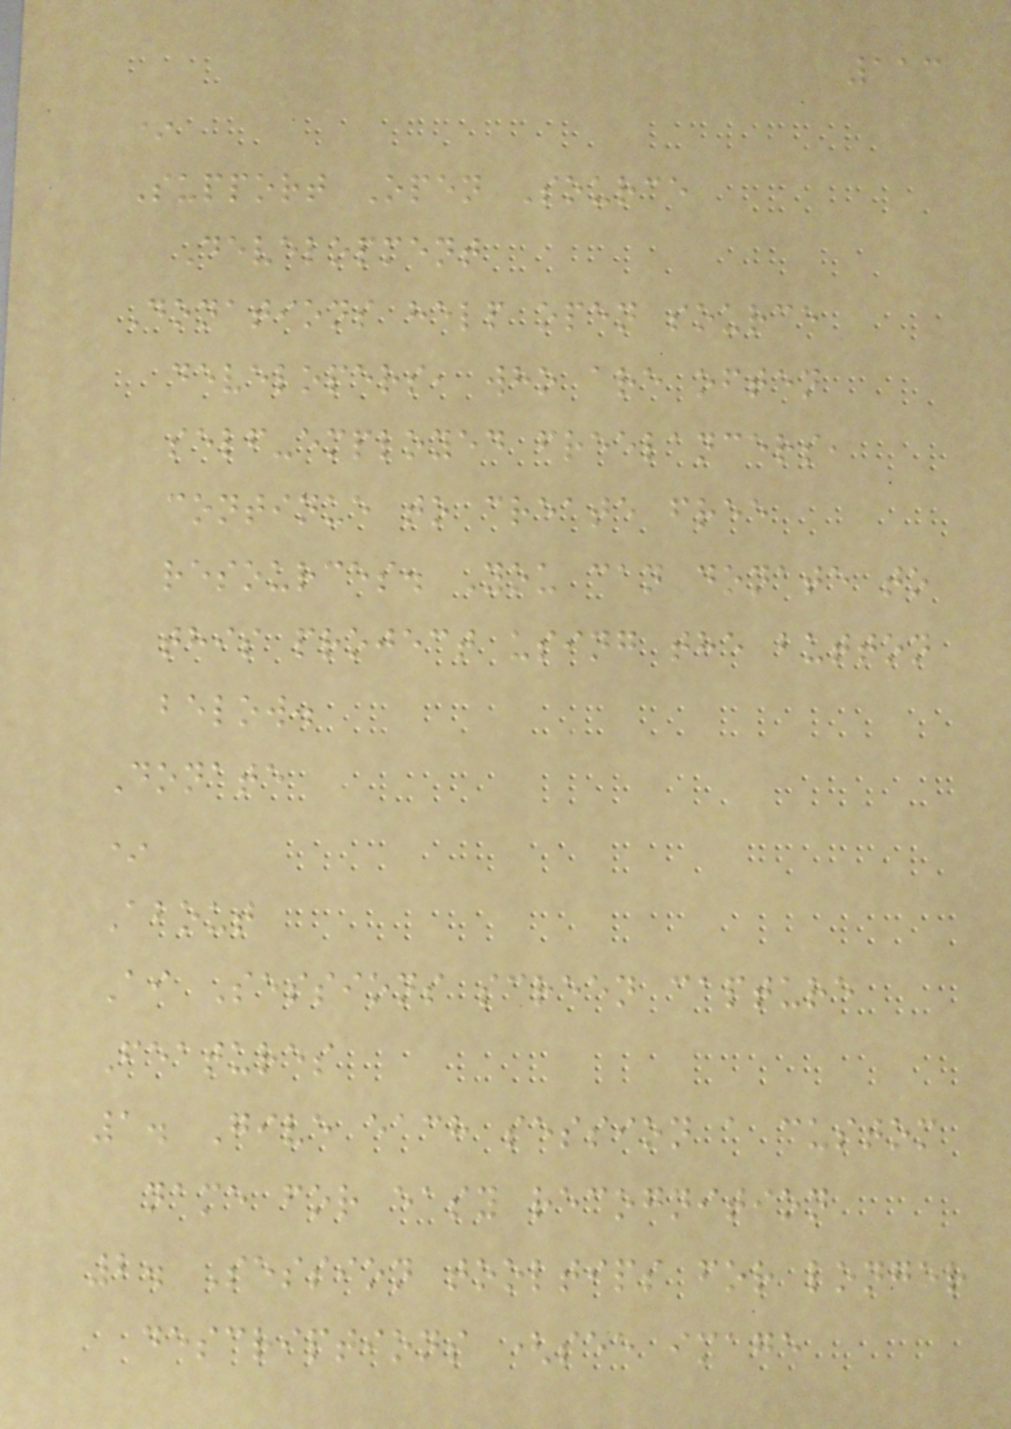113
*
Support Open Source
Development
Donations help open source
developers, who are often
self-employed freelancers,
continue to create free
resources. You can donate to
this project using the button
below.
Donate
*
About
Ai Sessions screen capture
Features
1. Give each session a custom
name for easy recognition
2. Session tooltips for longer
descriptions (see image
